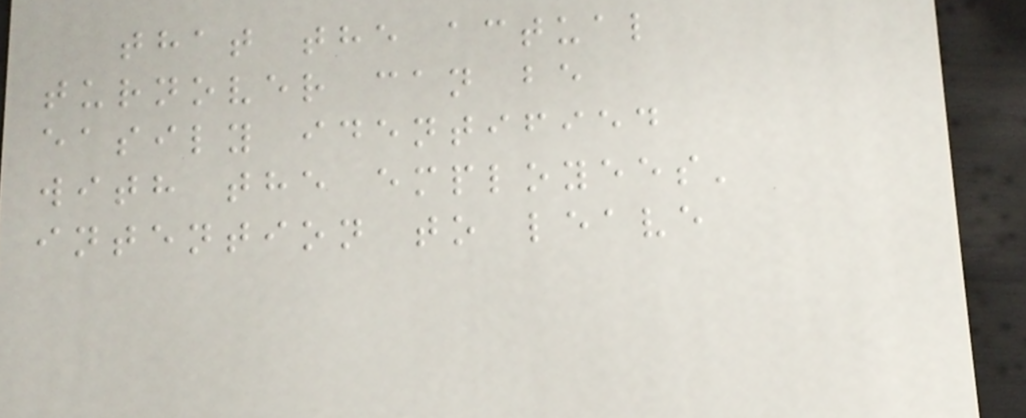that the actual
turnover can be
easily identified
with the employees'
intention to leave
